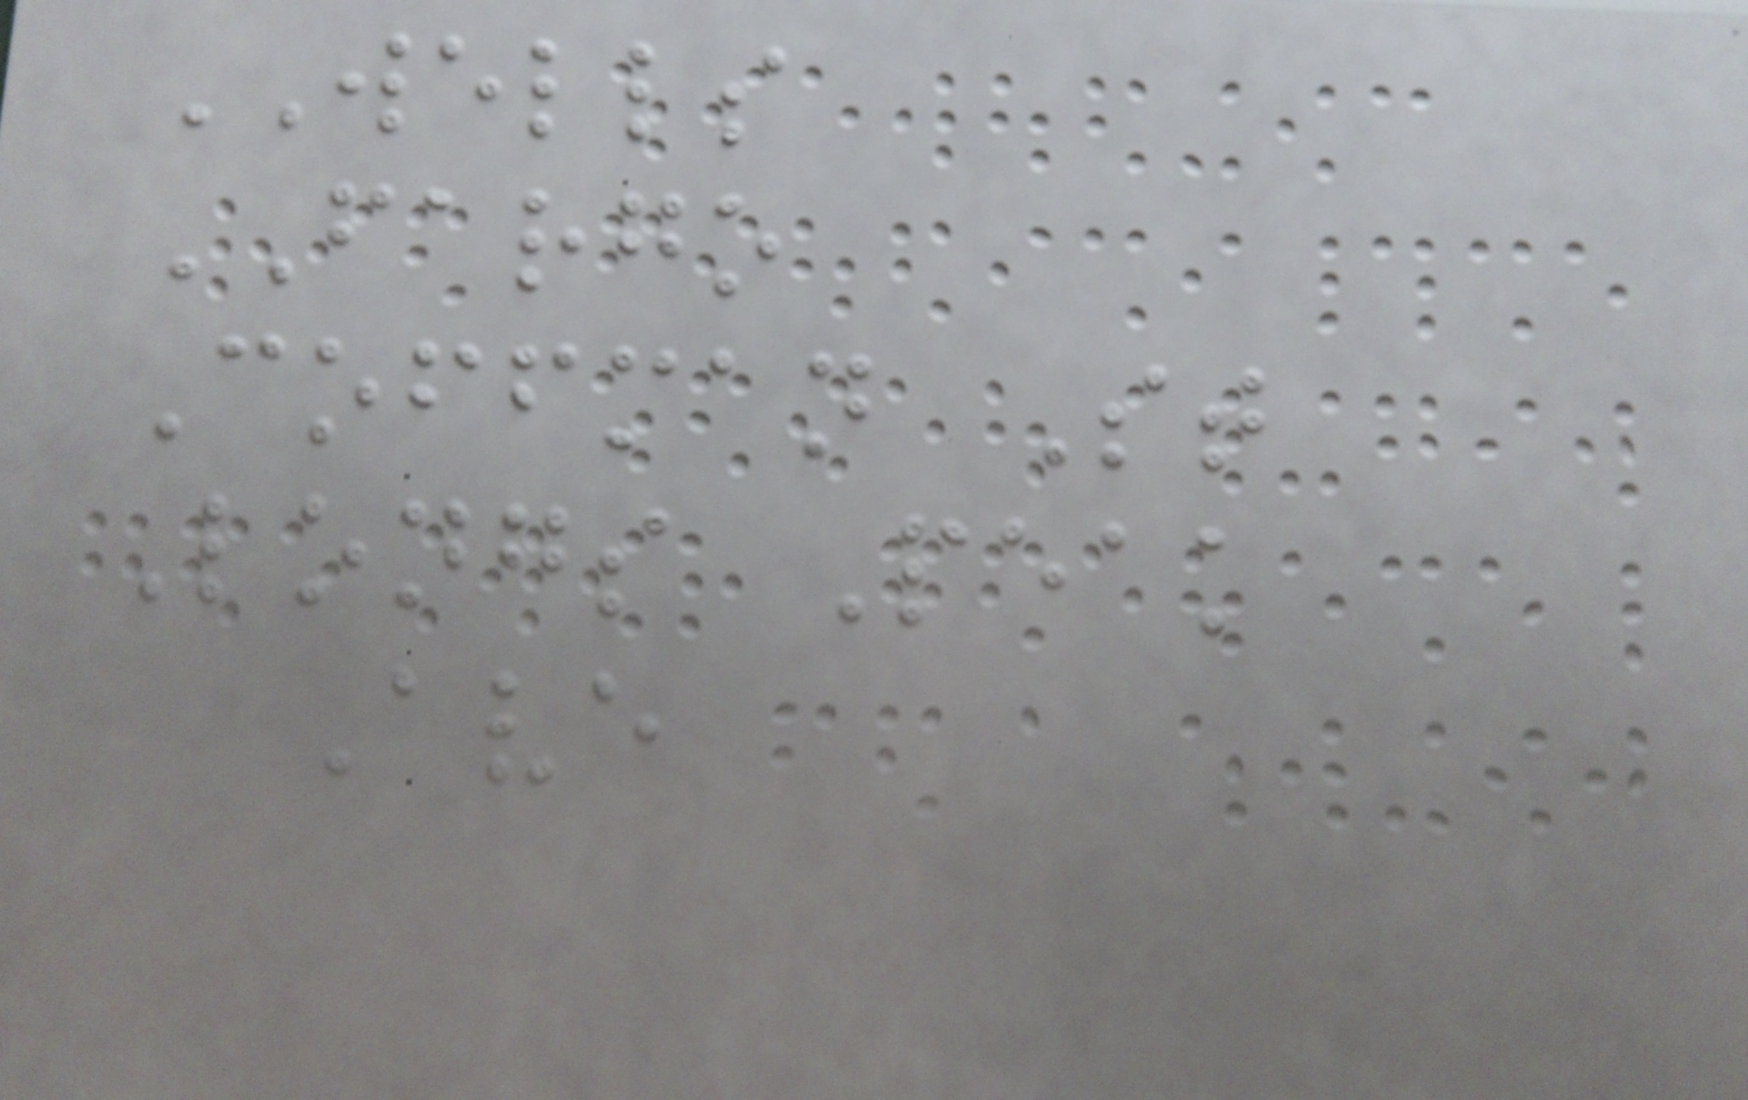WELLS
FARGO
Coffman St
Longs Peak
Ave
